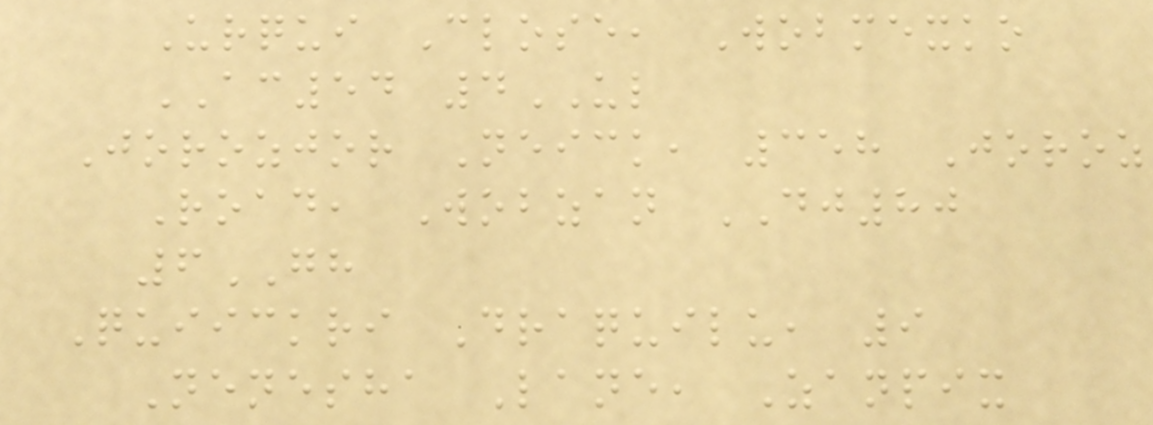Urqui Close, Wobmexko
AC54 4UL
Jorozjor Neick, 358 Joroz
Road, Wobzan DJ80
6GH
Quiickri Draquilu, 9
Nenesha Lane, Zanpix
